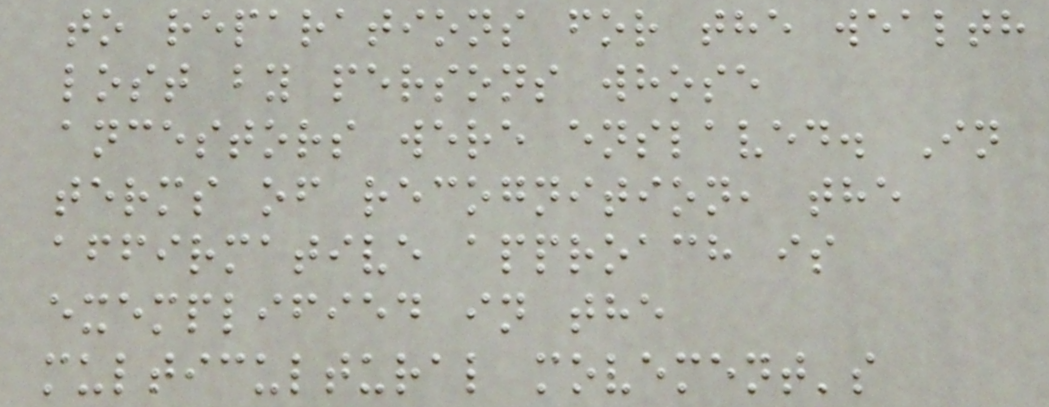to reparations for the wealth
lost by persons whose
ancestors were enslaved. In
terms of recognition, the
affirmative approach is
exemplified in the
multicultural movement's
